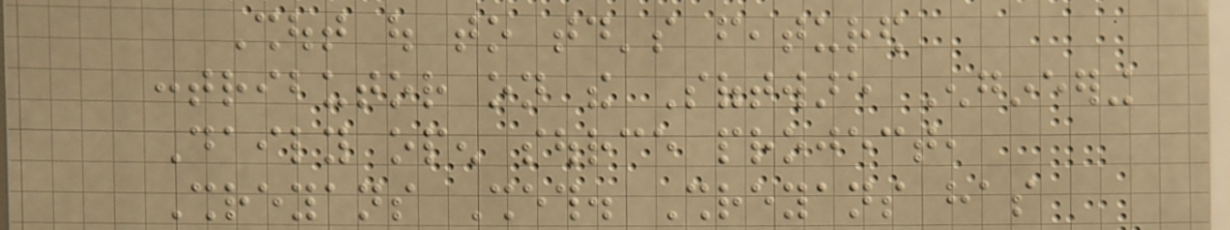Shout out to today's featured
contributor on the Software Engineering
Daily open source project,
Shreyans Sheth. Shreyans has
